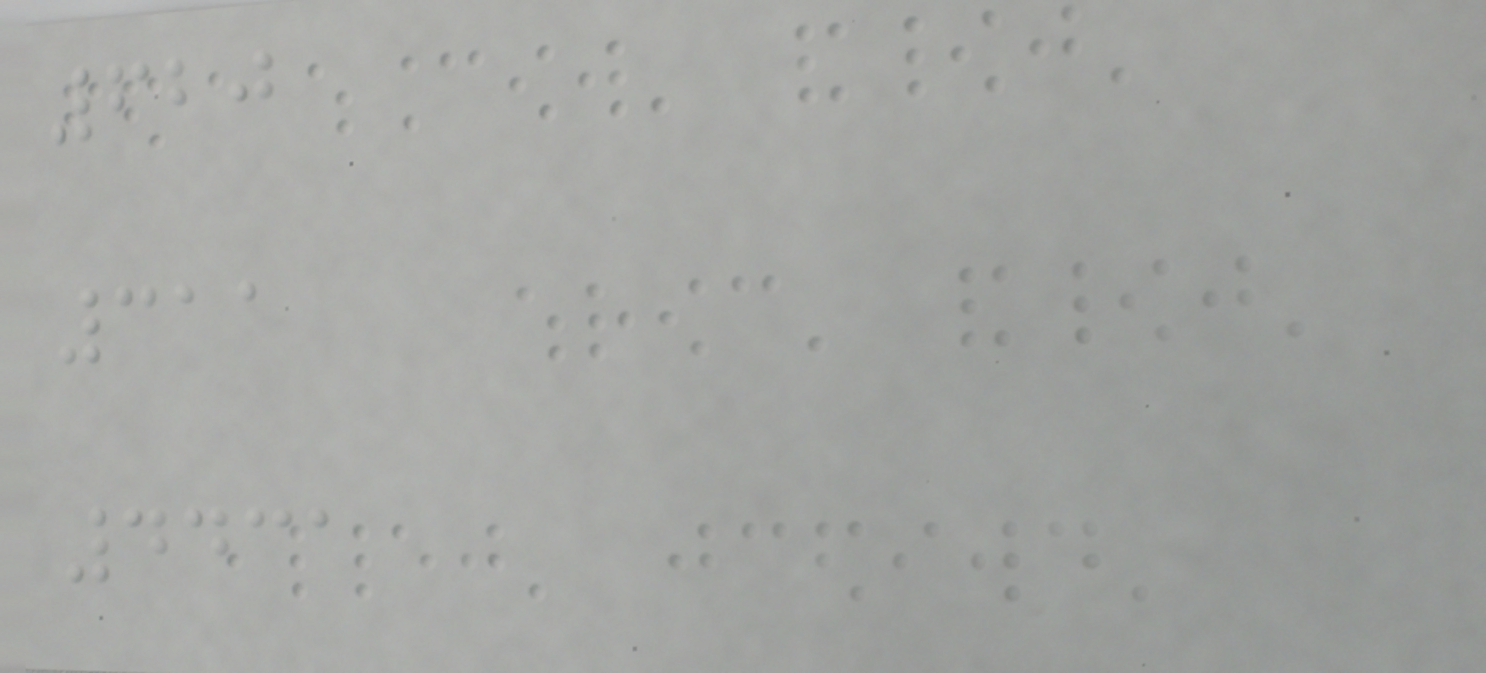620
311
4431
